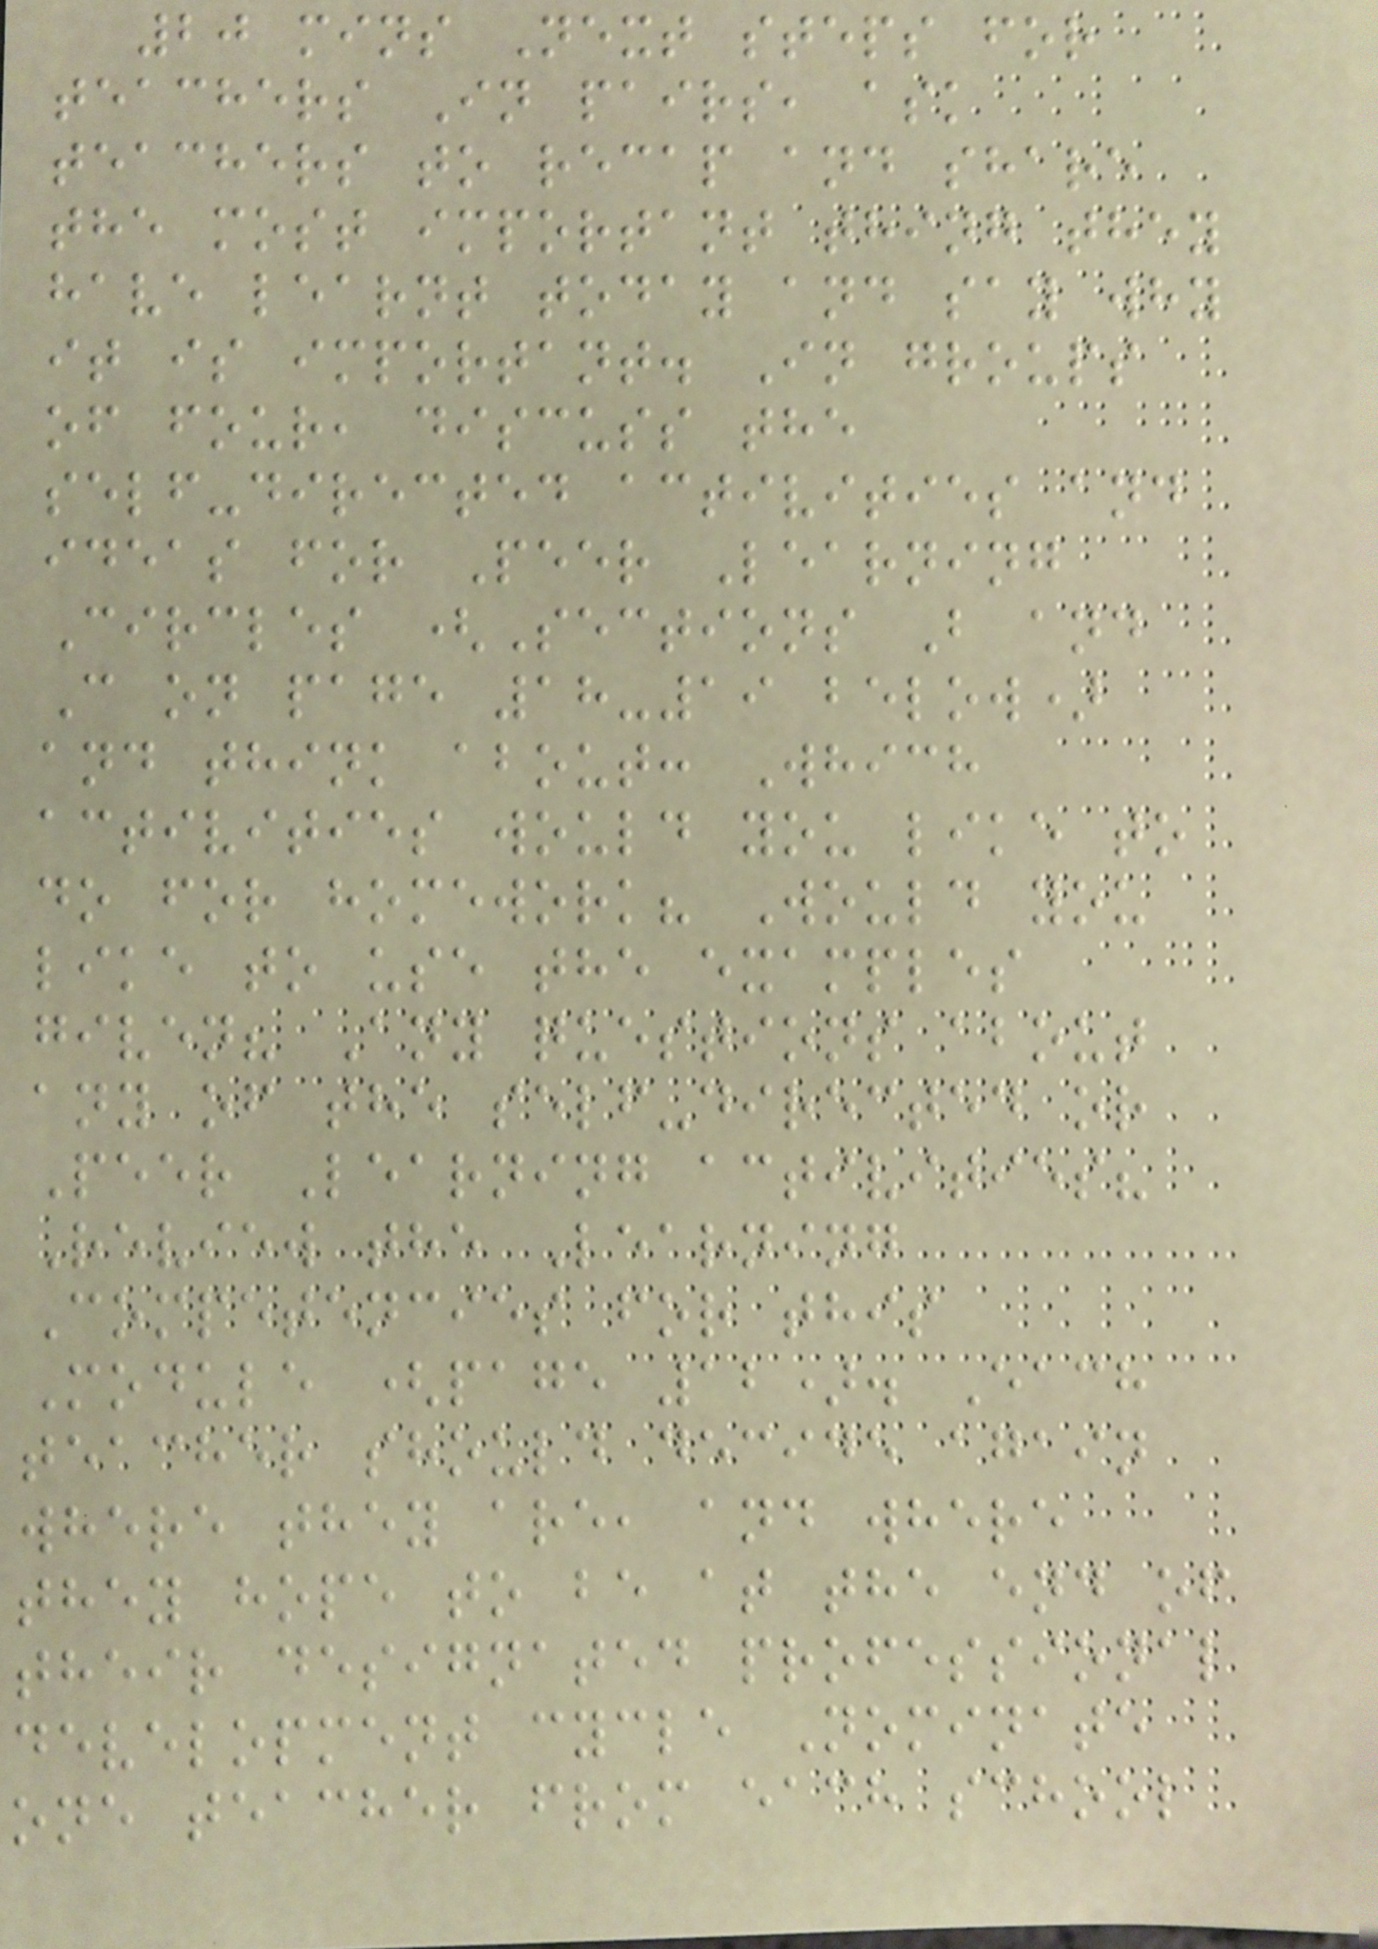20 mins Next steps for
teachers In pairs, ask
teachers to recap and share
the most important thing they
have learnt today and say why
it is important. In groups
of four, discuss the
self-directed activities and
ideas for Peer Learning
Circles (Sections B and
C on page 18-19 below)
and think about: Which
activities would you like to
do for homework? Would you
like to use the examples
given? Any questions about
any of the self-directed or
Peer Learning activities?
Review the Learning
Competencies for this
Module (page 12). Each
teacher should decide again
where they are, and where
they hope to be at the end of
their designated professional
development cycle Nominate
one teacher from each school
